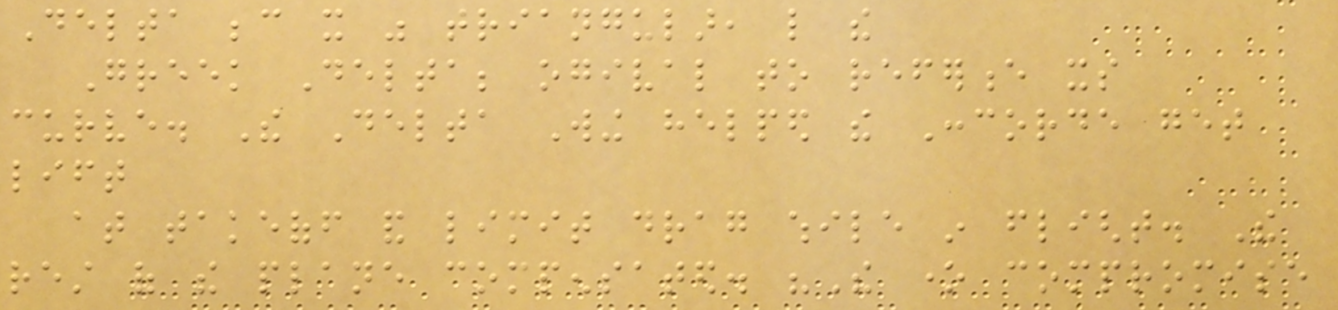Delta because it was triangular, like the
Greek Delta; ogival to reference its
curve. The Delta Wing helped the Concorde get
lift
at takeoff and limit drag while in flight. The
rest of the plane compensated. "The one compromise
